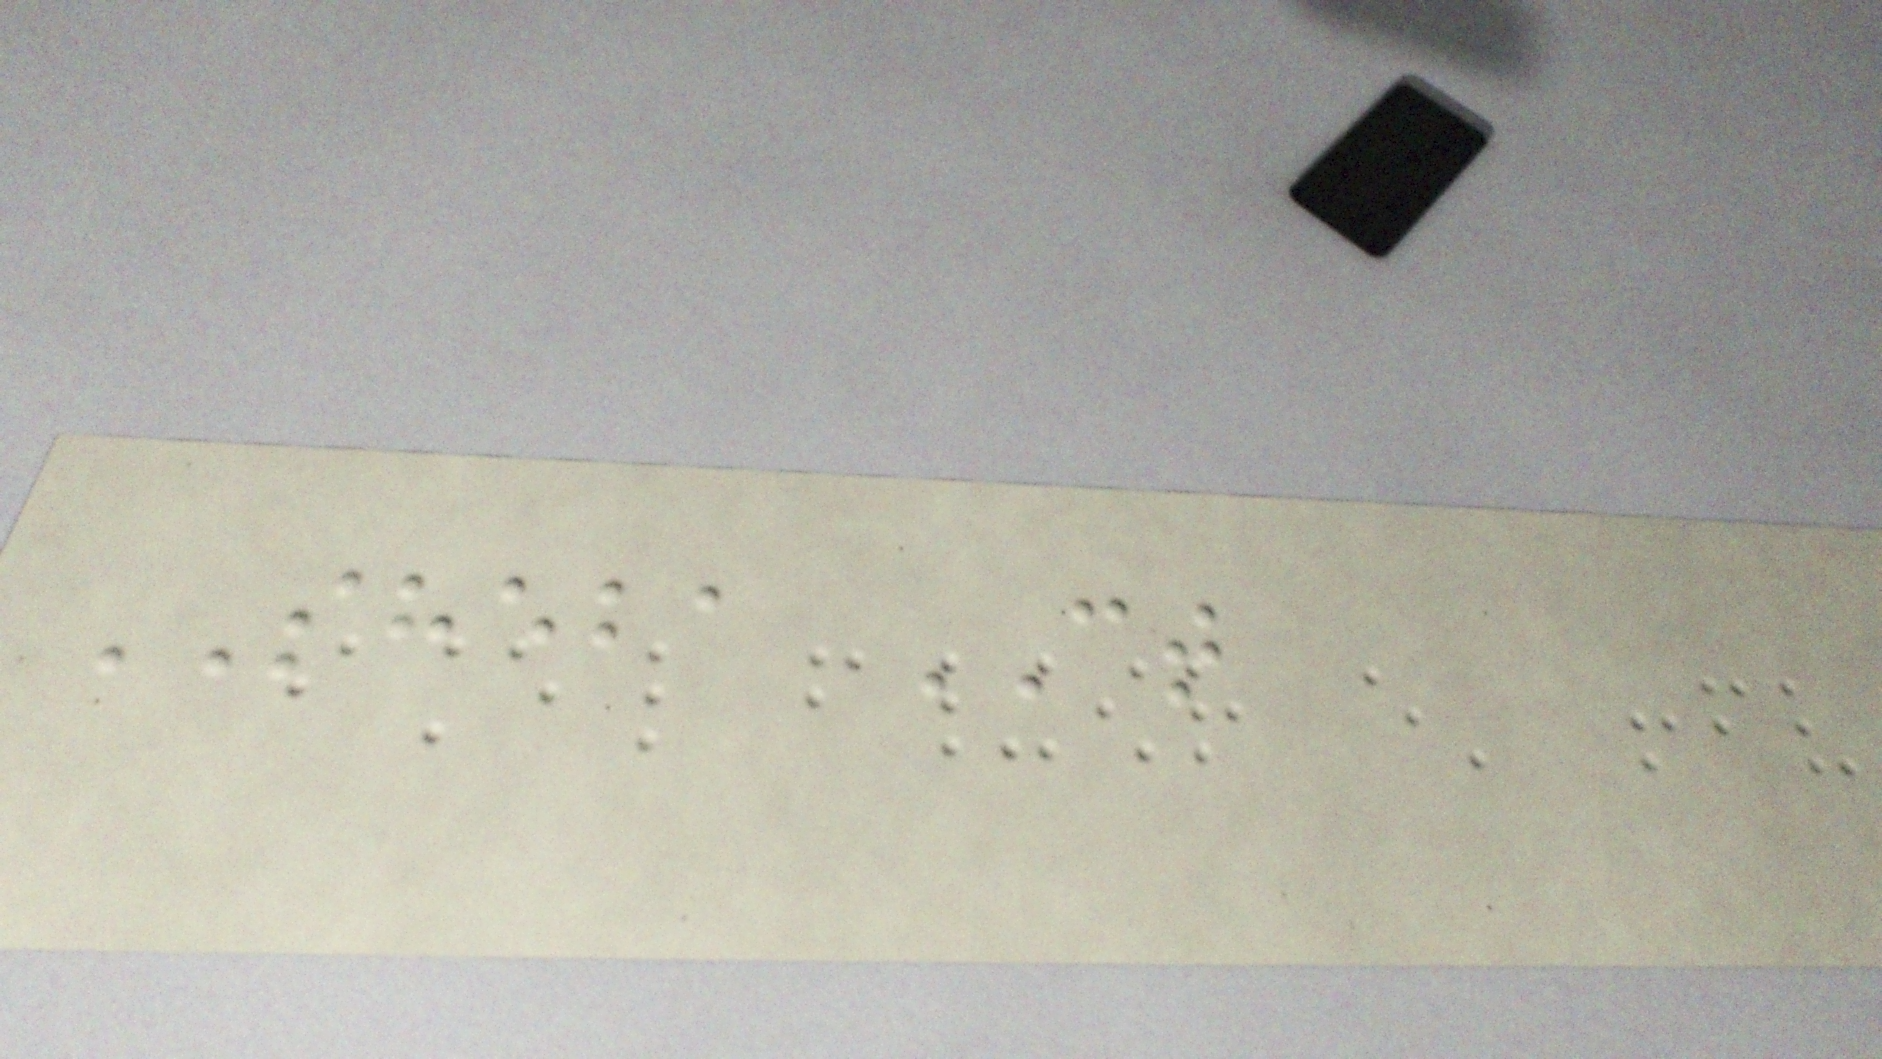SHEBA CT
